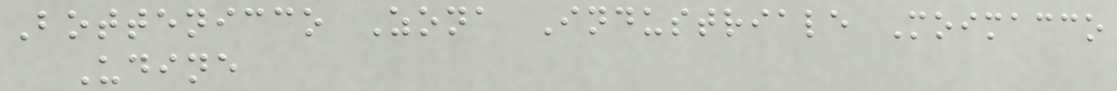Bottenicco Zona Industriale Moimacco
Udine
